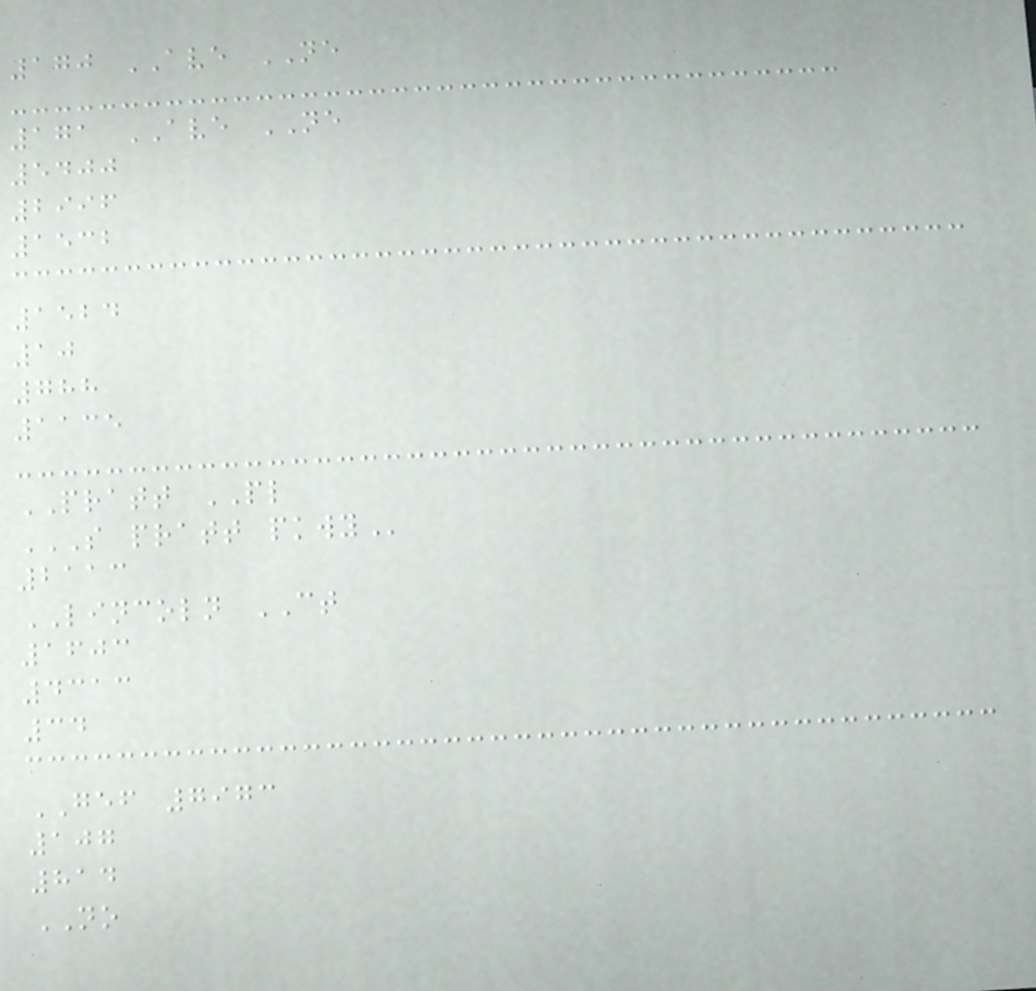170 AVE NE
171 AVE NE
5400
2996
1532
1524
10
788
1135
PRATT PL
S PRATT PKWY
2113
LINCOLN CT
1603
4313
34
GEF 7973
107
814
NO
